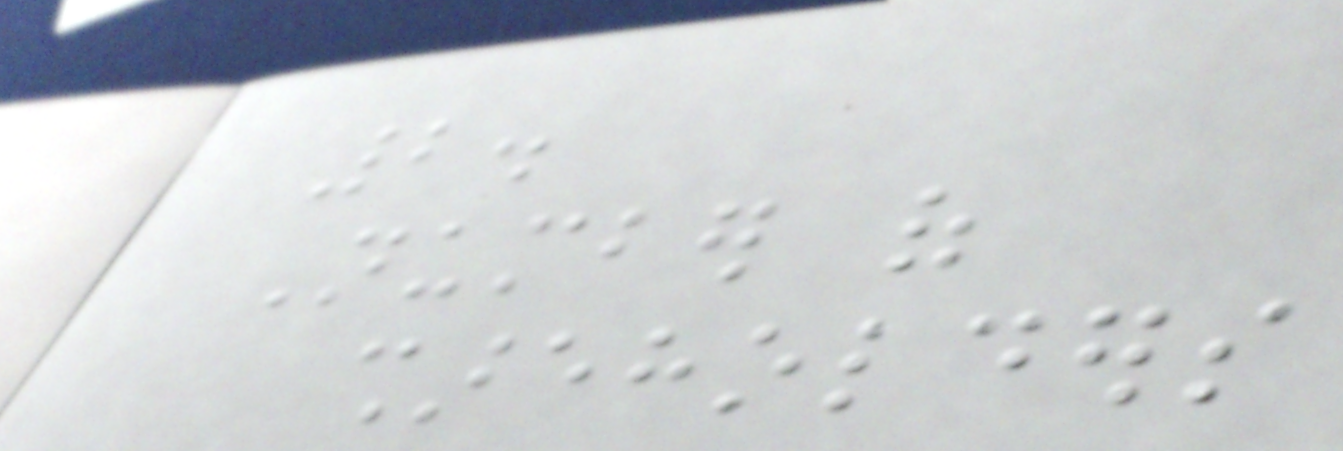2.
Number of
shareholders
